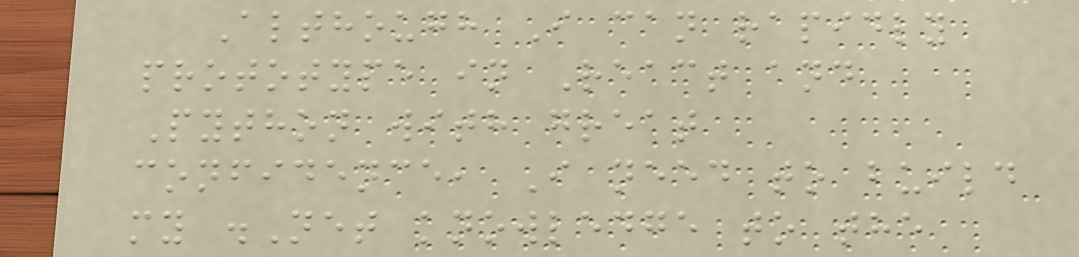Although I can rapidly
prototype in React and
Python with great
confidence, I need to build
my .Net knowledge to the
